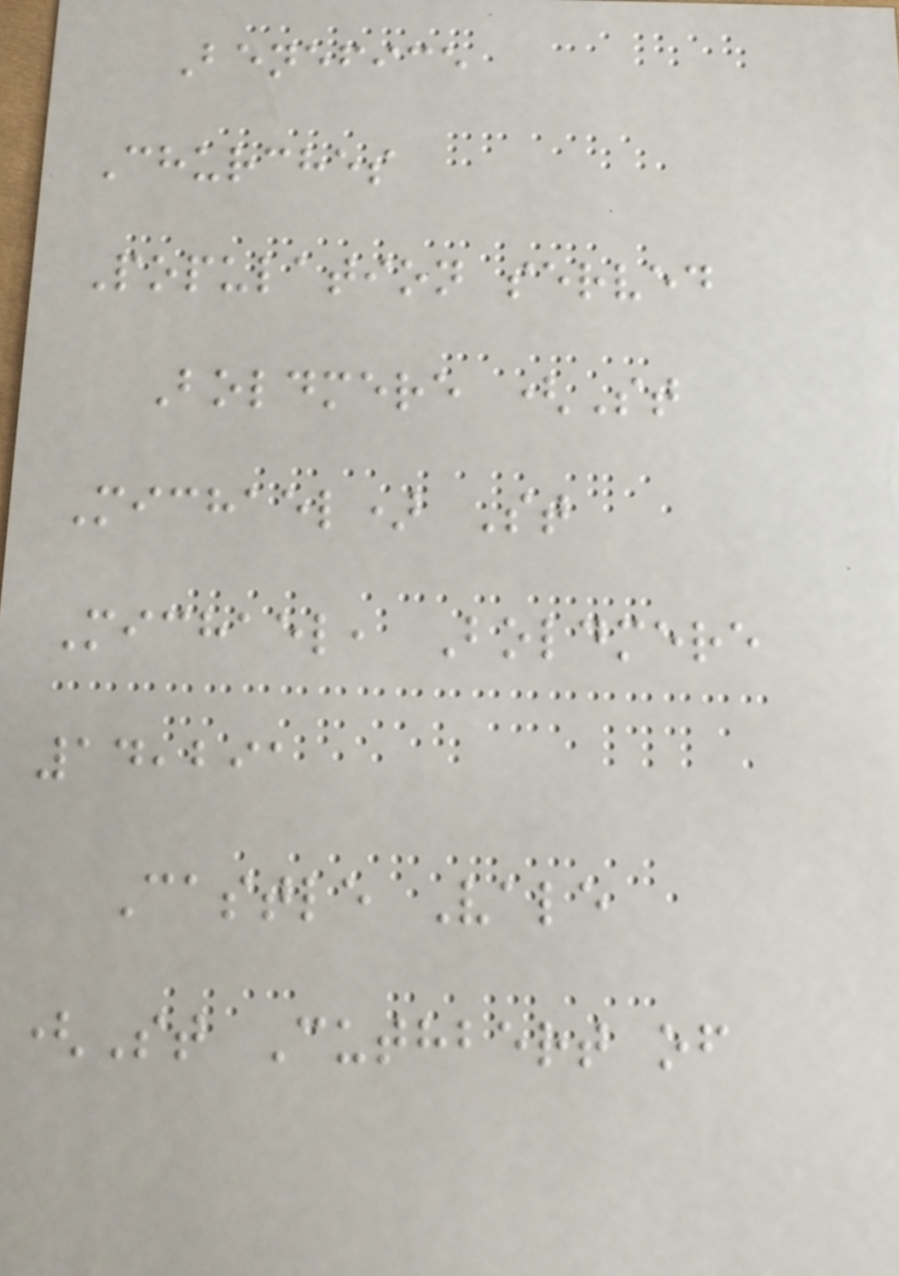Benefice
Churches
Population served
Boldmere (St
Michael) St
Michael, Boldmere
14,291
Castle Vale
(St Cuthbert of
